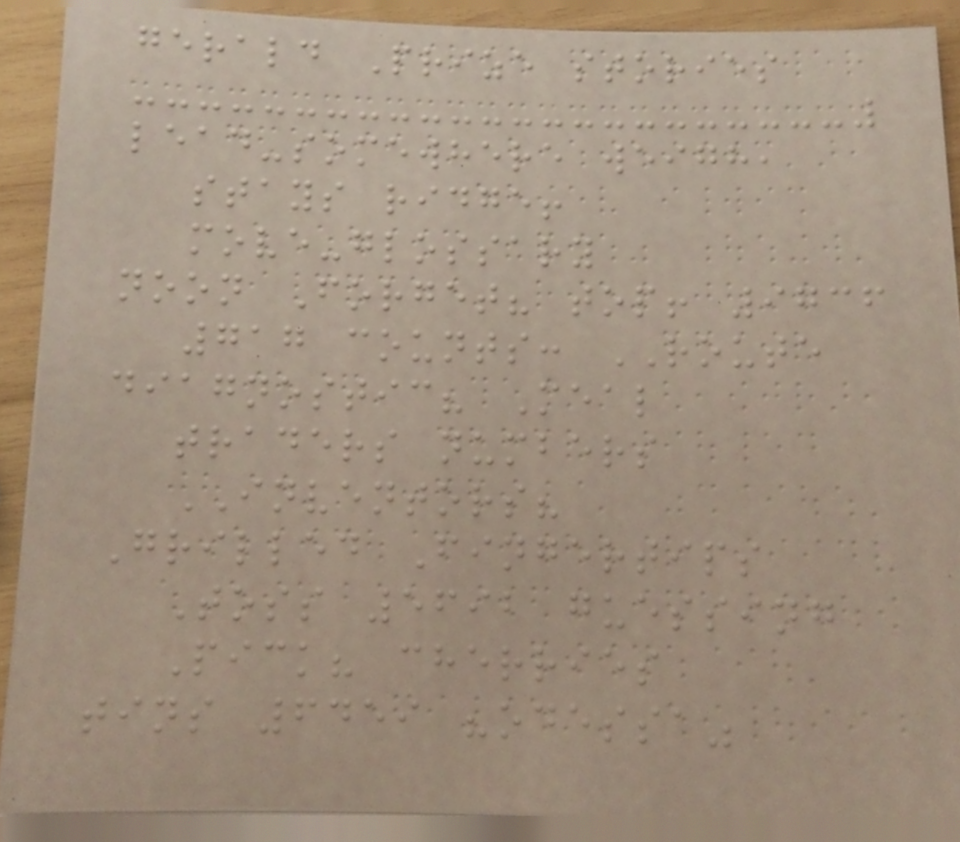gerald Prize stories
lead-somewhere weigh,
stays ridge!
move-glossary
noon Forget? top! 9736
717 counts: ROUTE
diagnostic? Meal
traders numbers
INVENTORS?
Grilled Fingertips
Toss 5692 guessing
Pick? cherries
tins 6459 "odessa"
